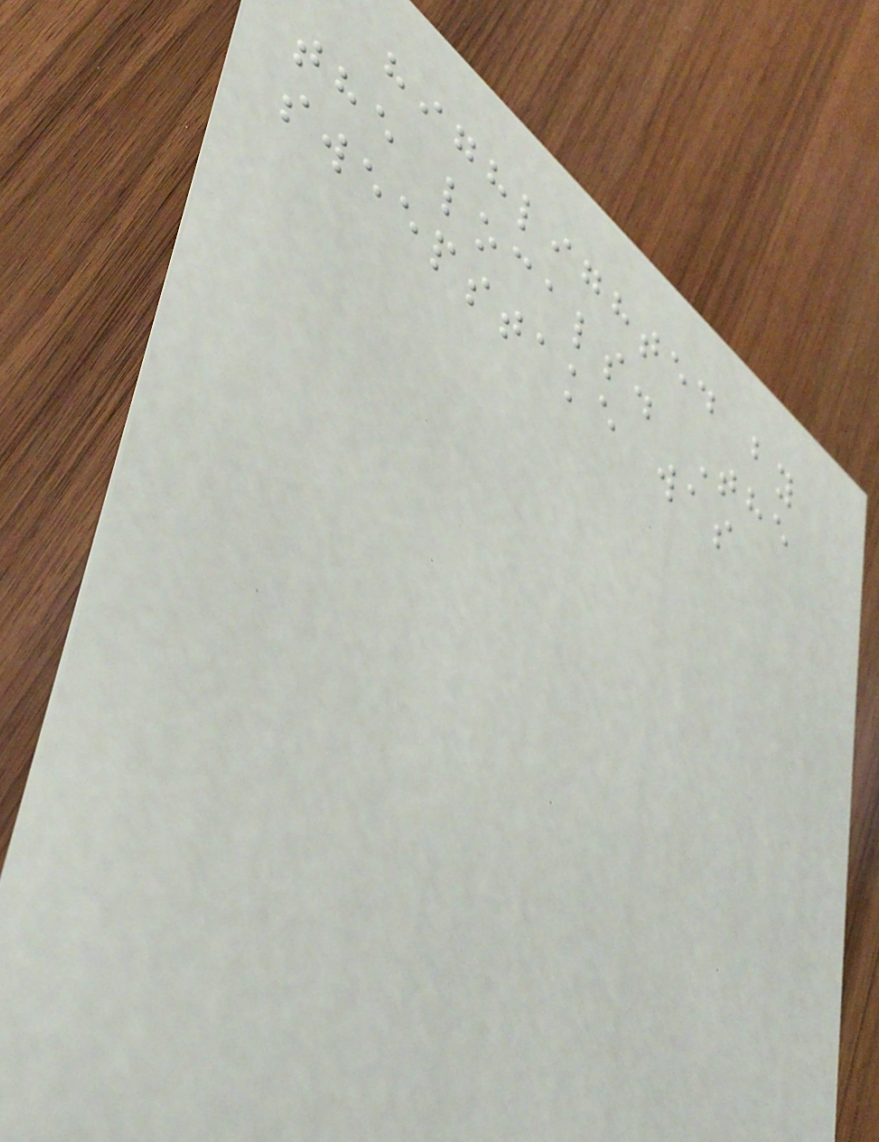highlighted by
the locals. The
sweepstake was
